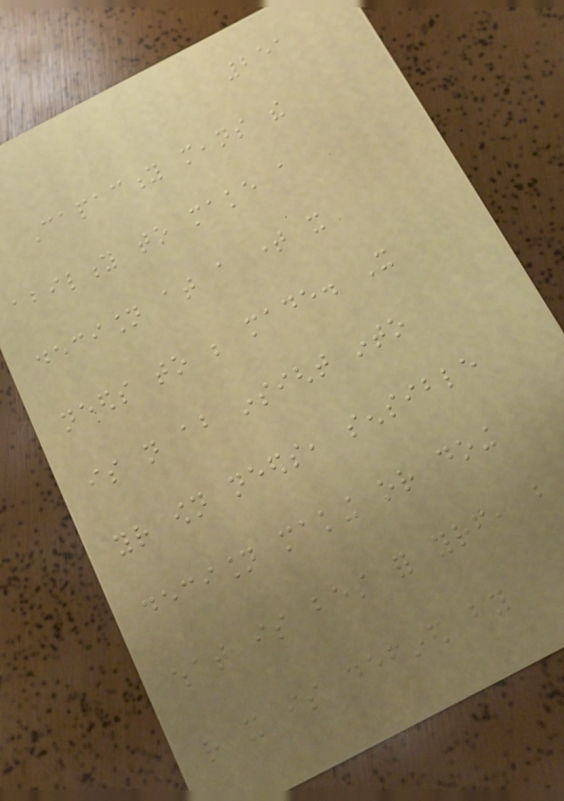251
Capacity means the
ability to make a
decision at a time it
needs to be made. It
is not about insight into
your own needs, sensible
decision making or doing
what is best for yourself, but
rather it is defined by
